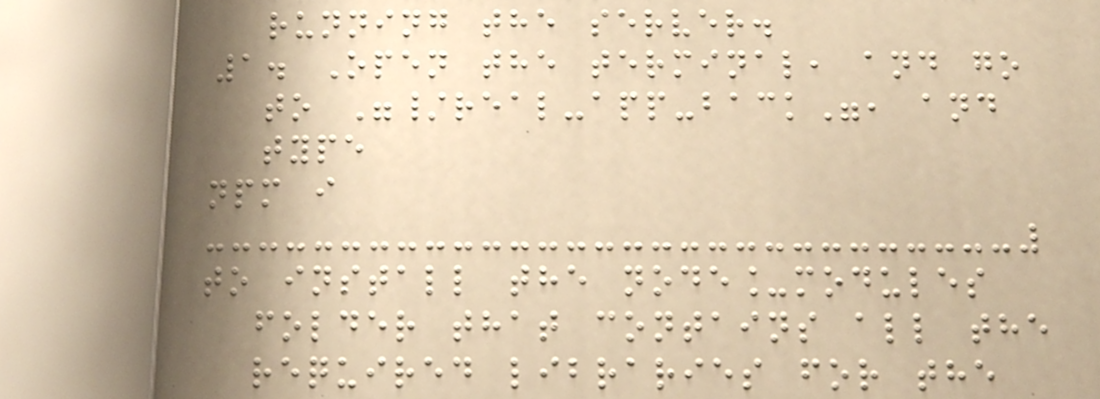running the server.
1. Open the terminal, and go
to "/real-app-back", and
type
npm i
to install the node_modules
folder that contains all the
required libraries for the
